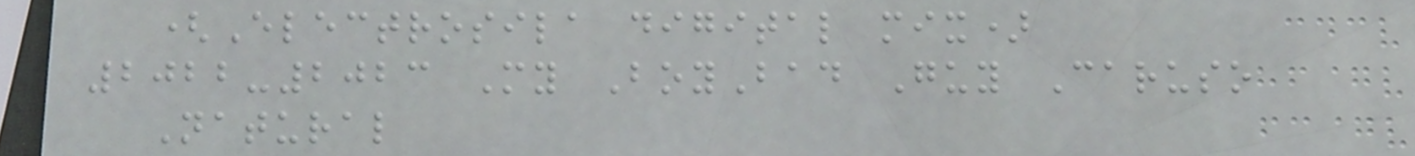(Electrosila digital mix)
2022-2023 My BoyBad Guy Caruso
Natural
